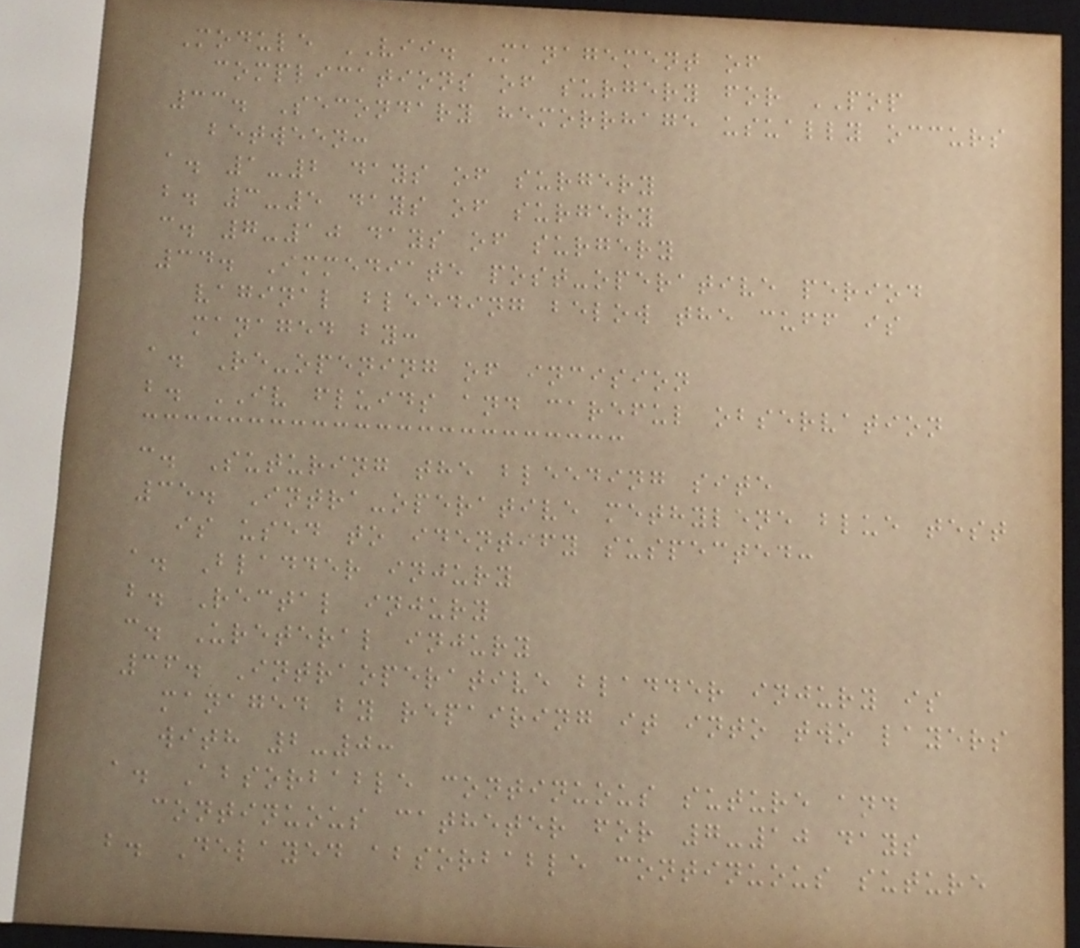Module VII. Management of
complications of surgery for POP
33. Secondary hemorrhage usually occurs
between:
a. 1-2 days of surgery
b. 3-5 days of surgery
c. 7-10 days of surgery
34. Immediate post-operative period
vaginal bleeding below the cuff is
managed by:
a. Re-opening of incision
b. IV fluids and careful observation
c. Suturing the bleeding site
35. Intra-operative methylene blue test
is used to identify suspected:
a. Bladder injury
b. Rectal injury
c. Ureteral injury
36. Intraoperative bladder injury is
managed by repairing it into two layers
with 2-0:
a. Absorbable continuous suture and
continuous catheter for 7-10 days
b. Delayed absorbable continuous suture
